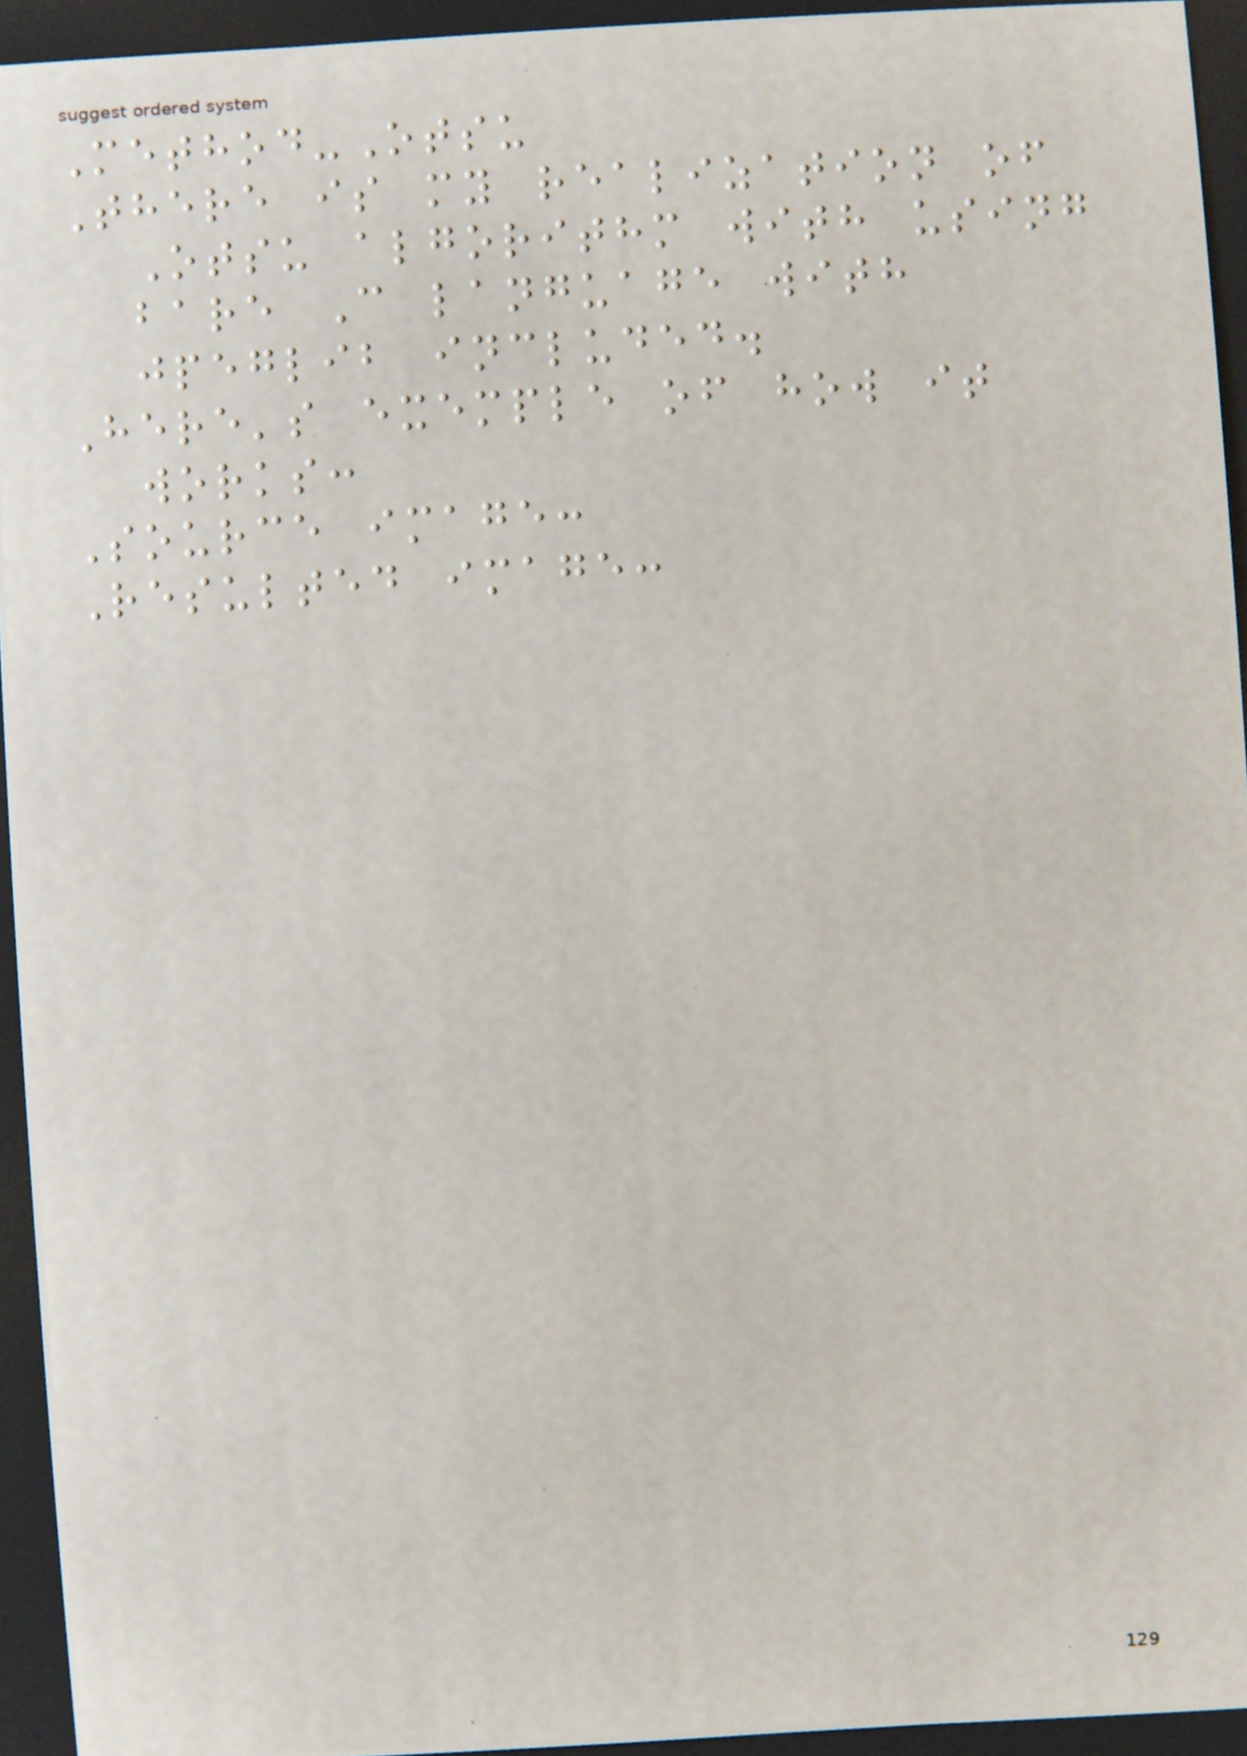Method-Otsu
There is my realization of
Otsu algorithm with using
bare C language with
jpeglib included.
Here's exemple of how it
works:
Source image:
Resulted image:
